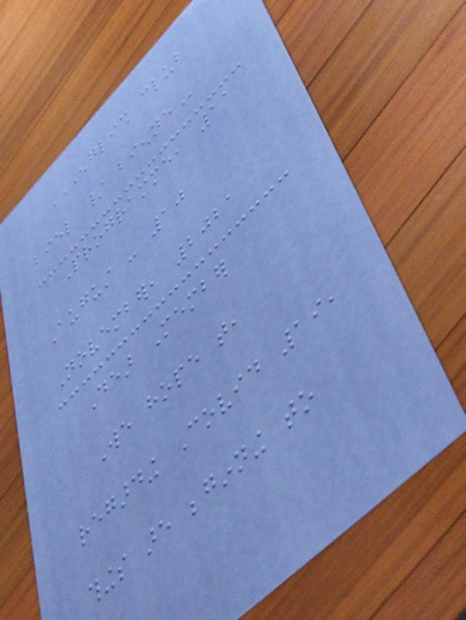ENGLISH CLUB
BIEL / BIENNE
Programme, 11
August - 10
November, 2021
Dear Member
We hope that,
regarding Covid 19,
things are beginning to
